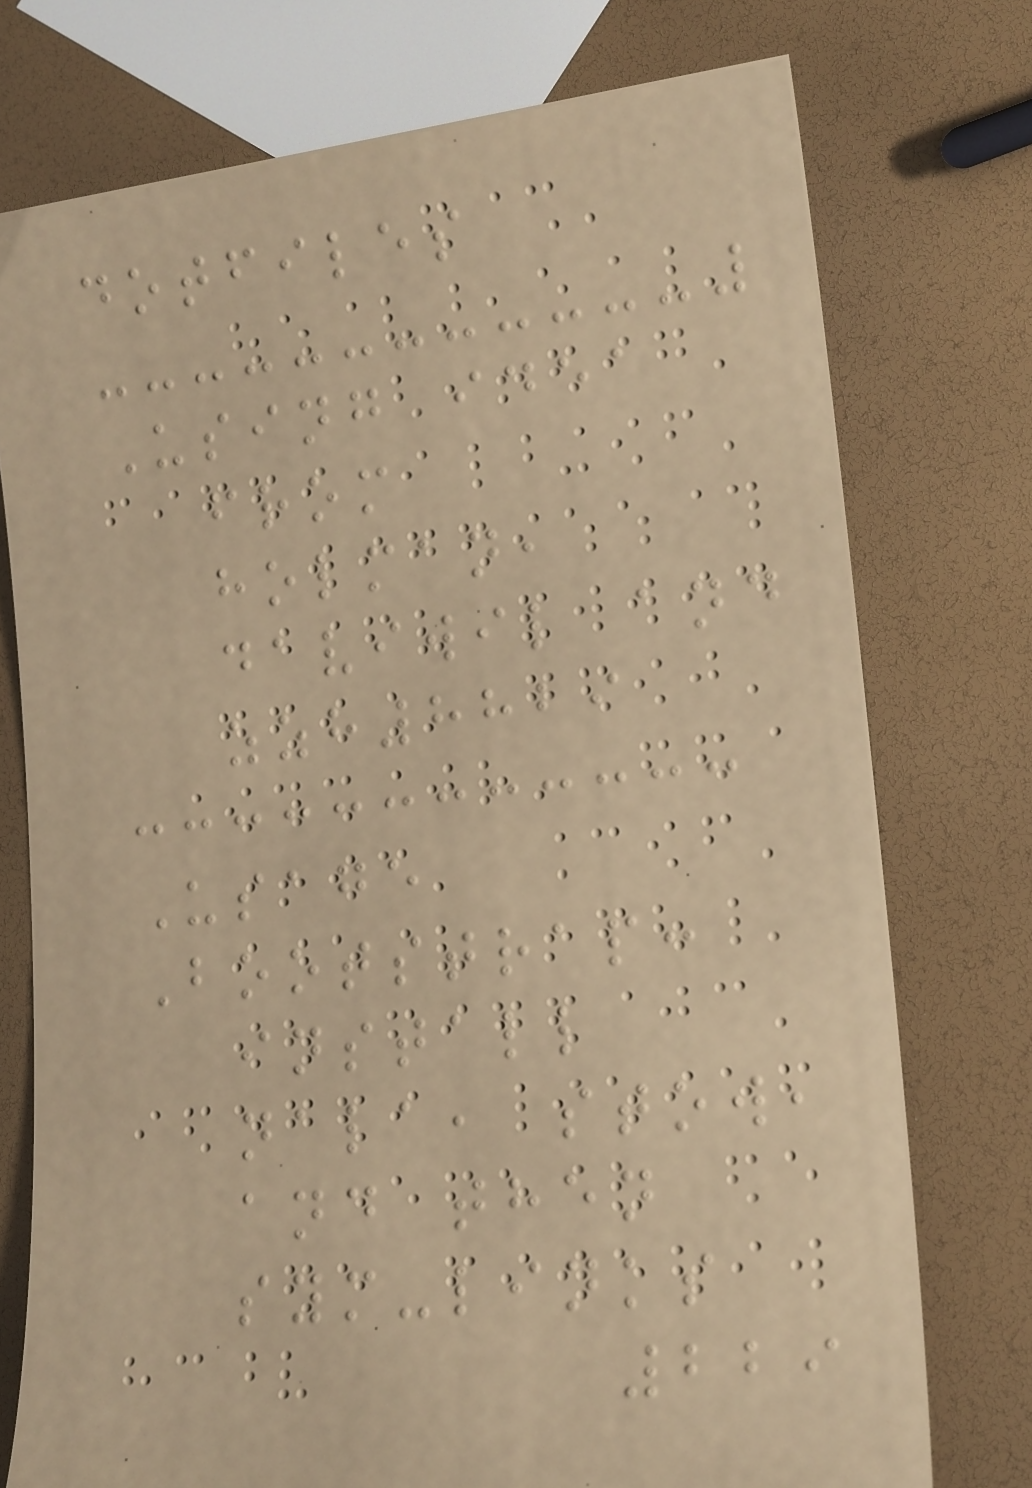dotfiles
Using idea
from
holman,
daviwil and
zzh8829
Usage
Bootstrap:
install
nala, stow,
and then
sym-links
229
